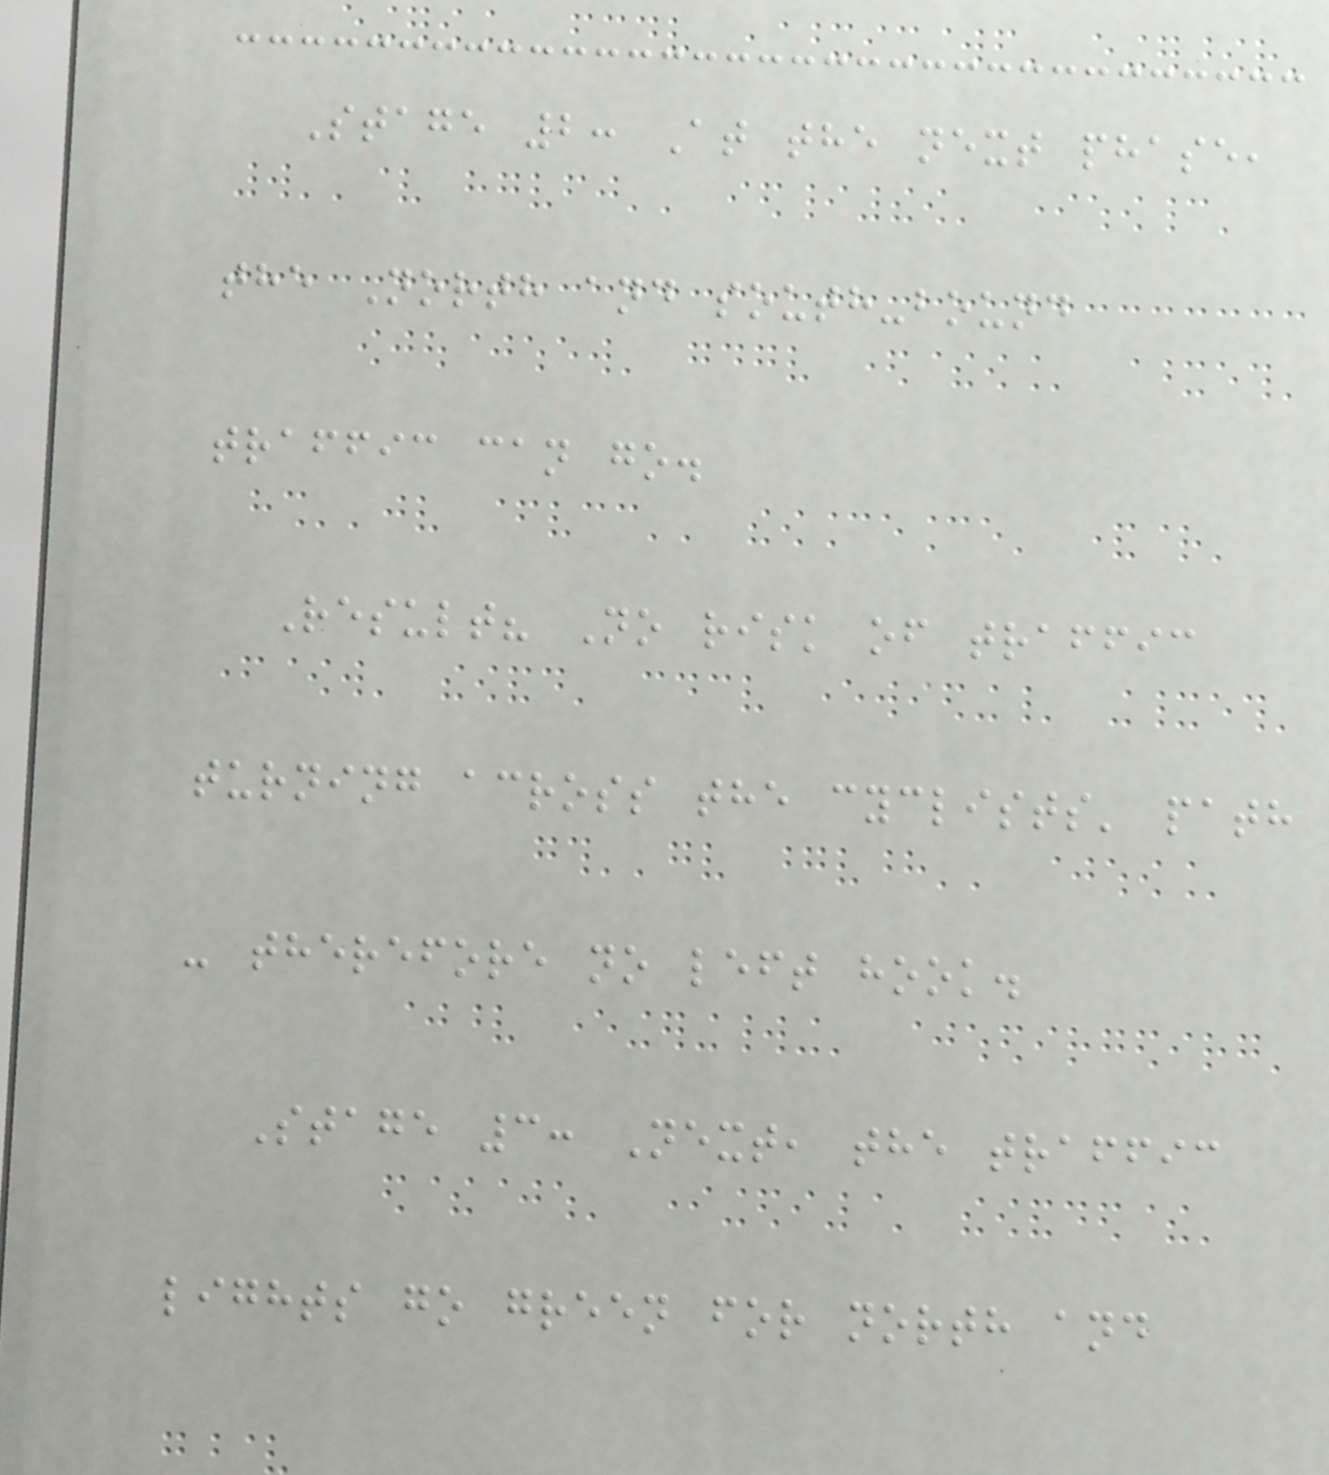Stage 2: At the next phase,
the North and south-bound
traffic can go.
Result? No risk of traffic
turning across the cyclists' path
- therefore no left hook.
Stage 3: Next, the traffic
lights go green for north and
